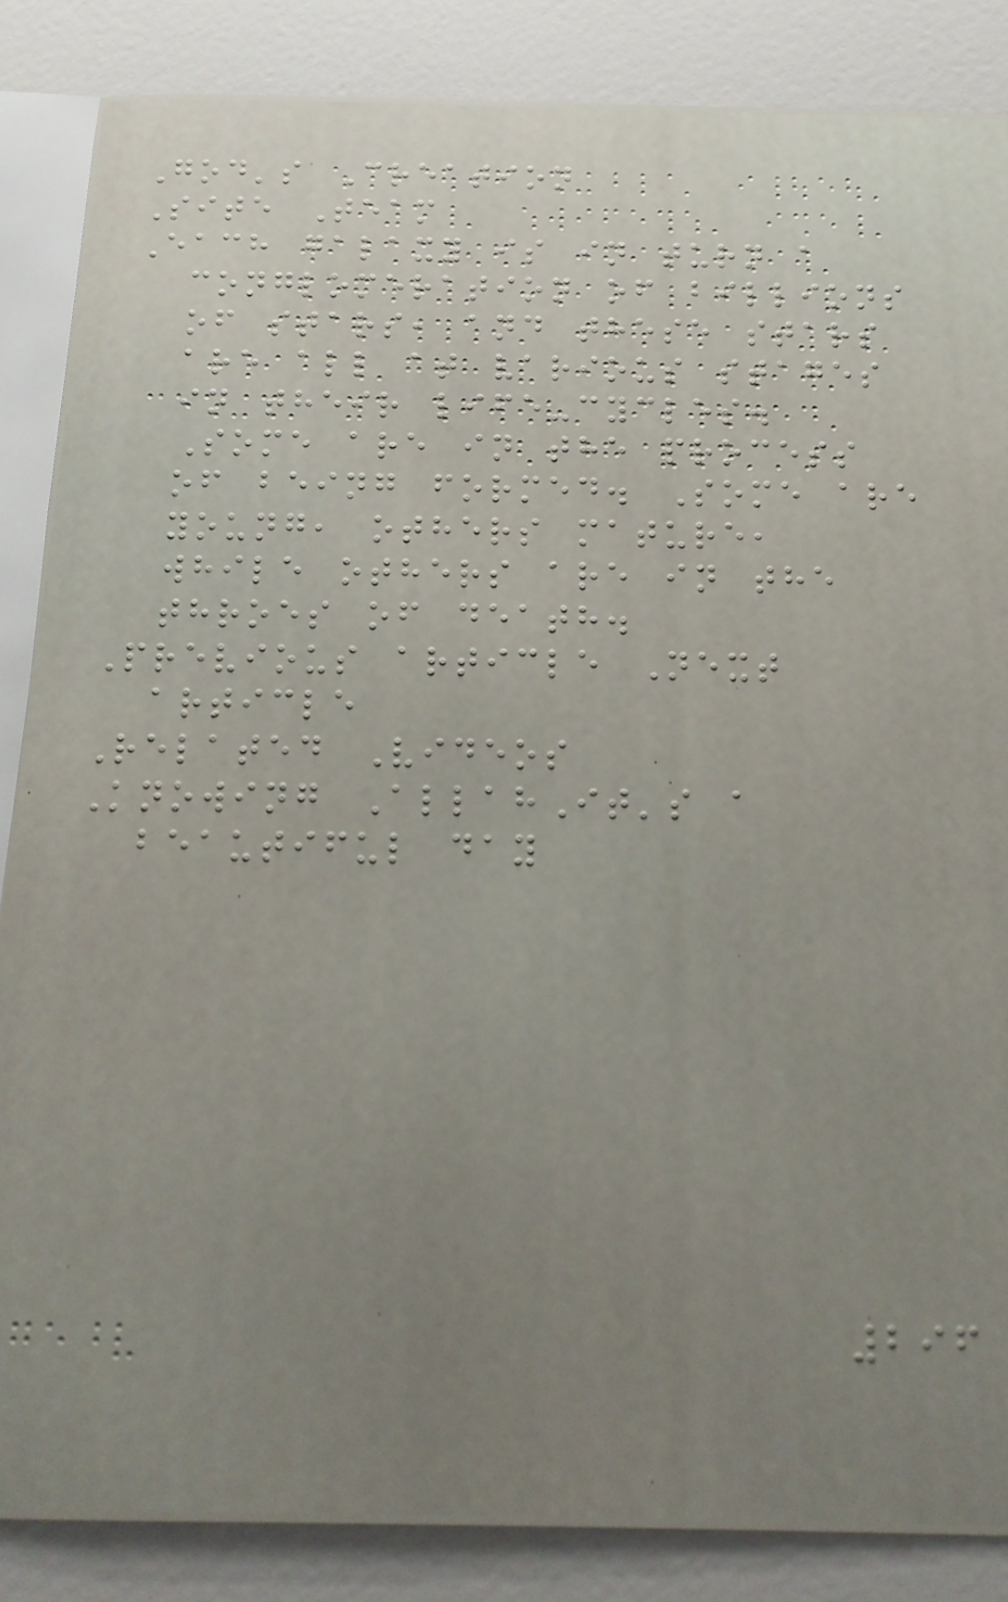God's Creation
Site Team
Each galaxy is in turn a
conglomeration of billions
of stars, and these stars
are all at various stages
in their life-cycles.
Some are in the process
of being formed. Some are
young, others mature,
while others are in the
throes of death.
Previous article Next
article
Related Videos
Knowing AllahIt's a
beautiful day
296
